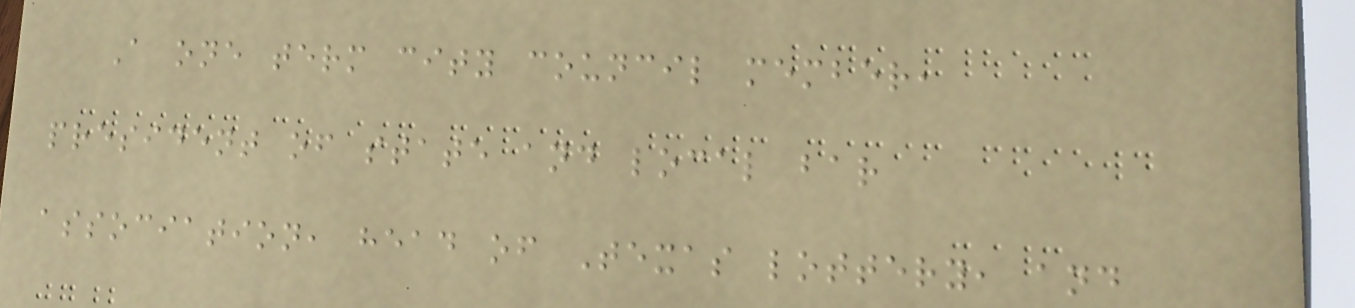A one term city council member,
president of state and local bar
association, head of Texas lottery, and
